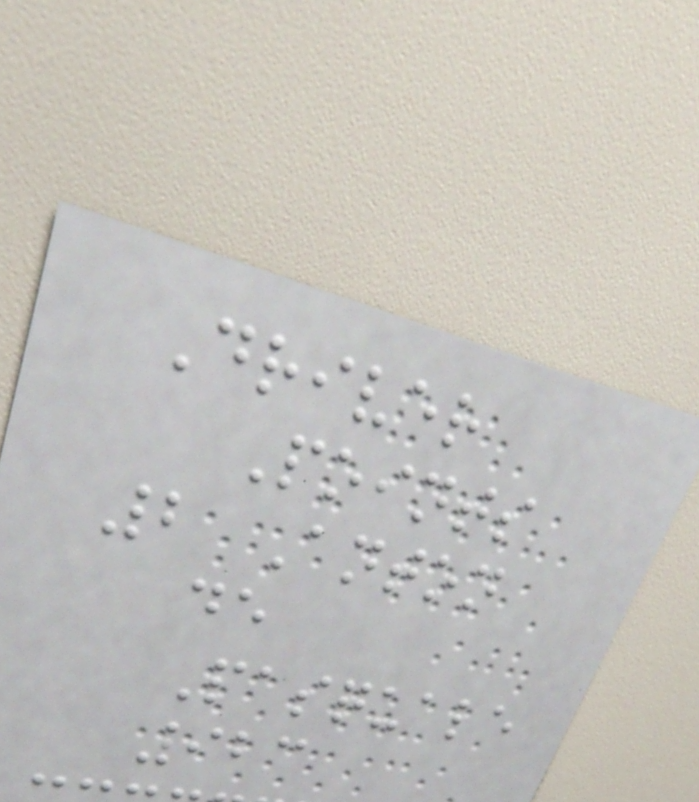Driver
Points
2 Anton
de
Pasquale
923
